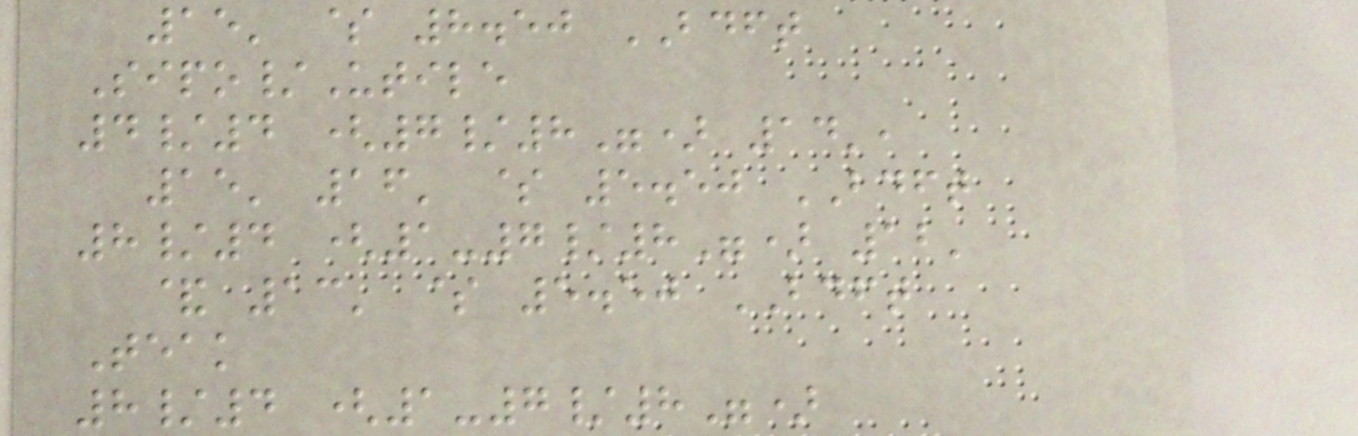15' $ 8.50 BDFT
Sipo/Utile
4/4 (7/8") 14',
15' 16' $ 5.50 BDFT
8/4 (1-7/8") 12'
& 13' $ 5.50 BDFT
Teak
8/4 (1-7/8")
